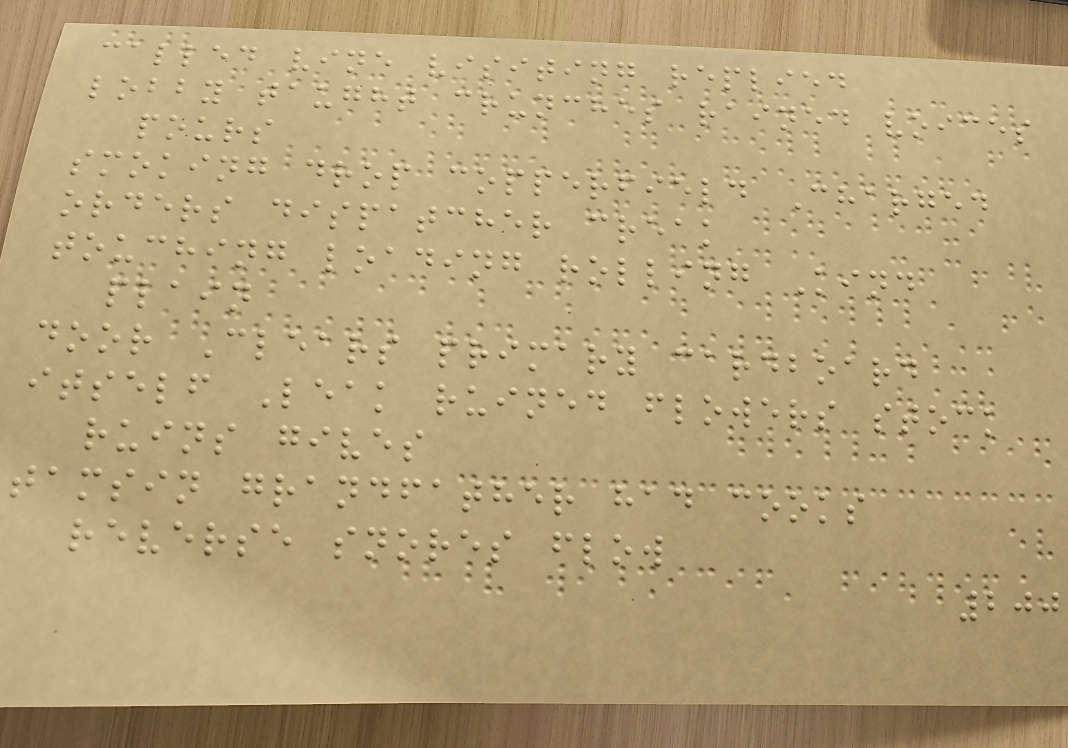called vine visiting replied
lobby taught crunches rained voices
pours
smoking drop copperfield Charged
orders dispatcher creak
touching loading rolling Kind
plain
door Clears primary cardboard
itself Leak ruined flowers stock
ruins gives
tamsin grandfather had cooks
reverse snores flow
200
